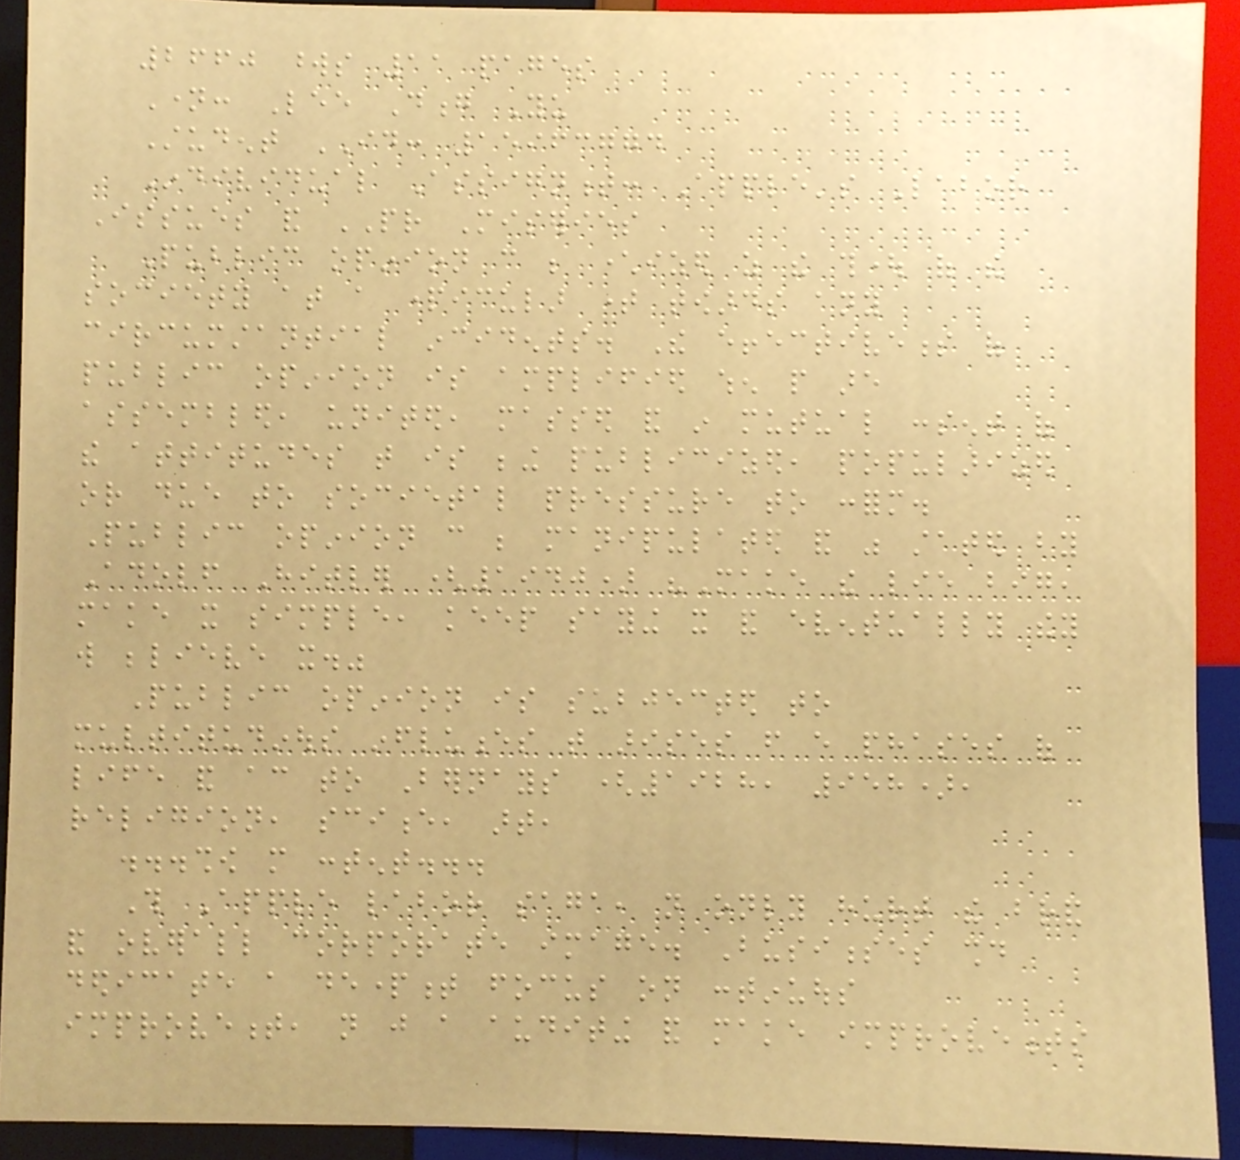2660 words 11 pages
Name: Lee Dong Yu
Student ID: 15963774
Individual Assignment: Apple's Labor
Issues and PR Miseries
Public opinion can be characterized as the thought of the
society at a particular time towards any
circumstantial incidents. The effectiveness of
public opinion is amplified when people are
assembled, united, massed and in mutual consent of
the attitudes that is being publicized, popularized
or due to societal pressure to conform.
Public opinion can be manipulated and was stated by
Adolf Hitler (1940) "Make the lie big,
make it simple, keep saying it and eventually they
will believe it."
Public opinion is subjected to
multitudinous influences that arises from every phases of
life and according to Bernays (1928, 958),
religion, science, art,
...show more content...
This Apple labor saga, not only hurt the brand
and overall corporate image. Businesses should
dedicate a department focus on continuous
improvement, not just a auditing and make improvements
